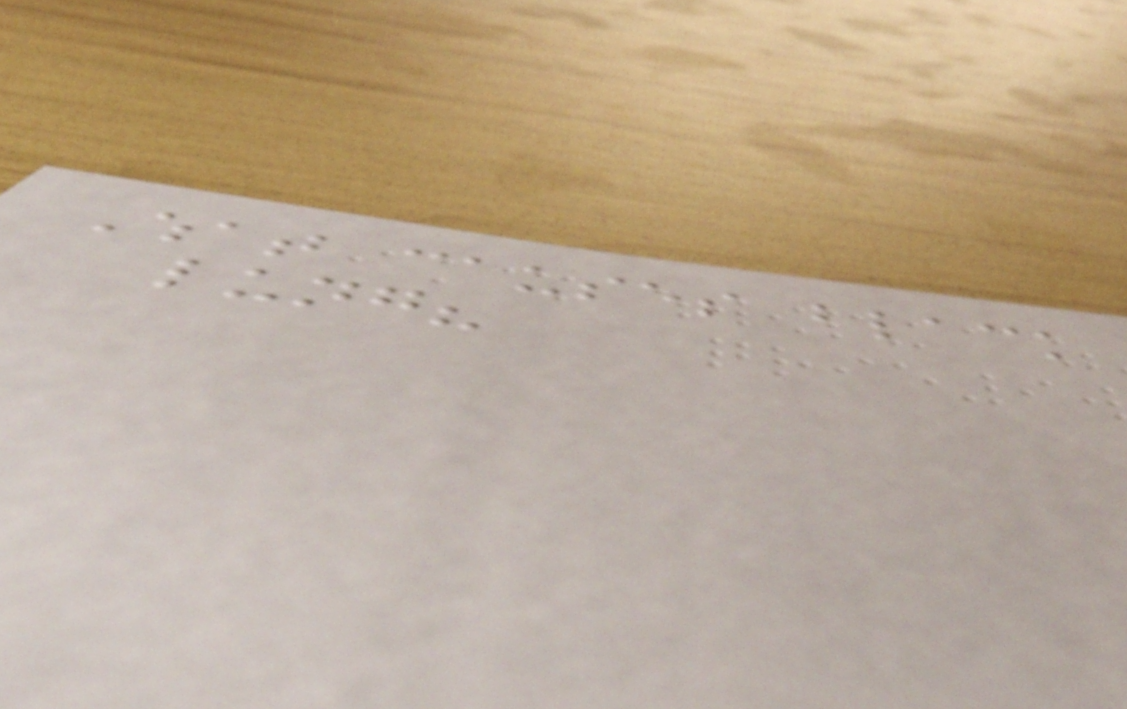What causes black
lung?
